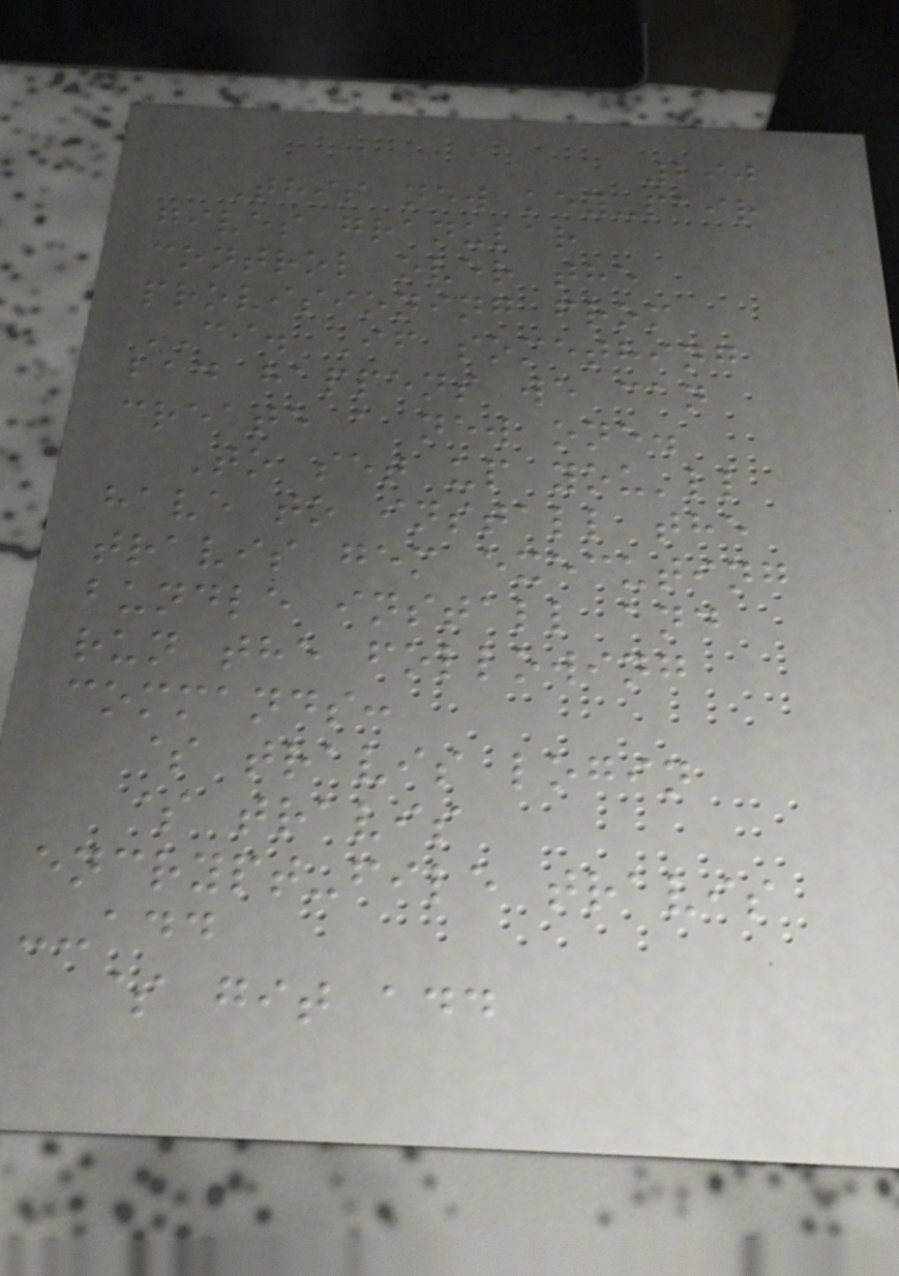290
This new key-pair
gives granular
control over the
provisioning from
CI. If something
bad happens we can
create a new one.
To set up you'll
have to install the
travis gem executing
bundle install and
run the following
commands:
$ travis login
$ travis
encrypt-file travis
--add
$ git add
